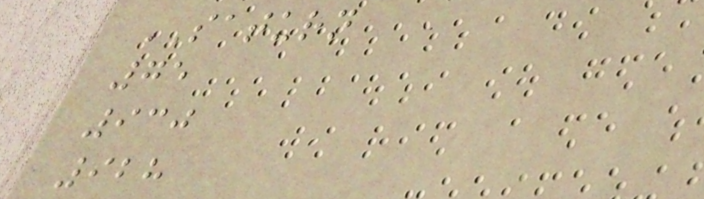SATURN
75
930
928
